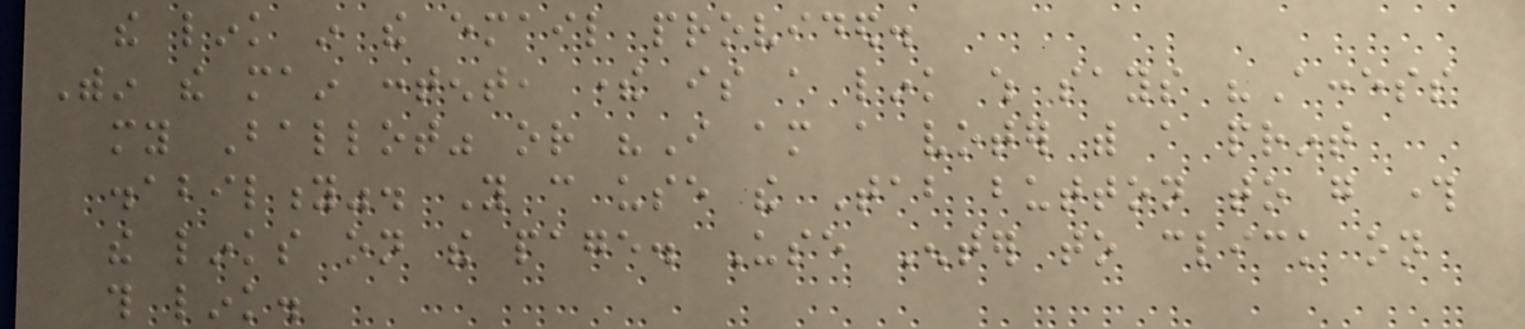the link in the email provided.
Within the main content, there is a link which says "Access
my Ballot" or "I am a voter with a print
disability". You can use the Tab button to go through
the links on the page. Use Enter to click on
this link.
